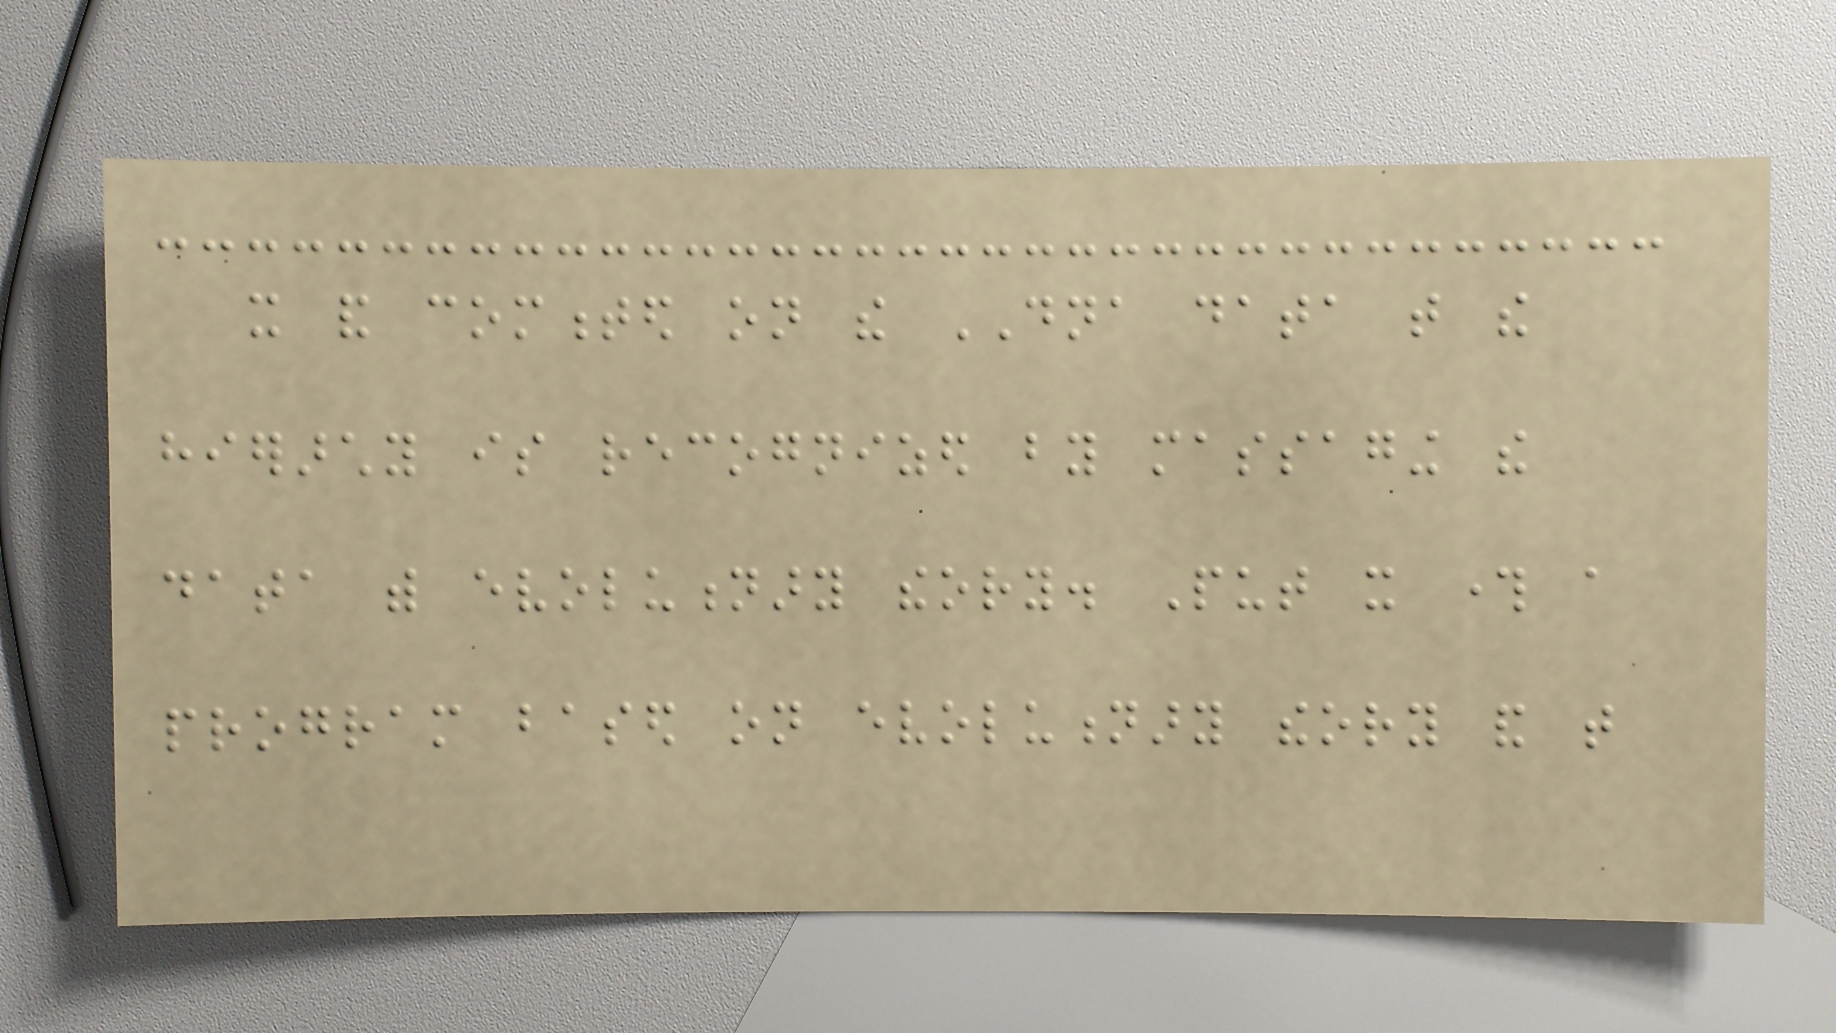it and commented on the DNA data that the
hierarchy is recognized by massaging the
data with evolutionary theory. Put it through a
program based on evolutionary theory and that
